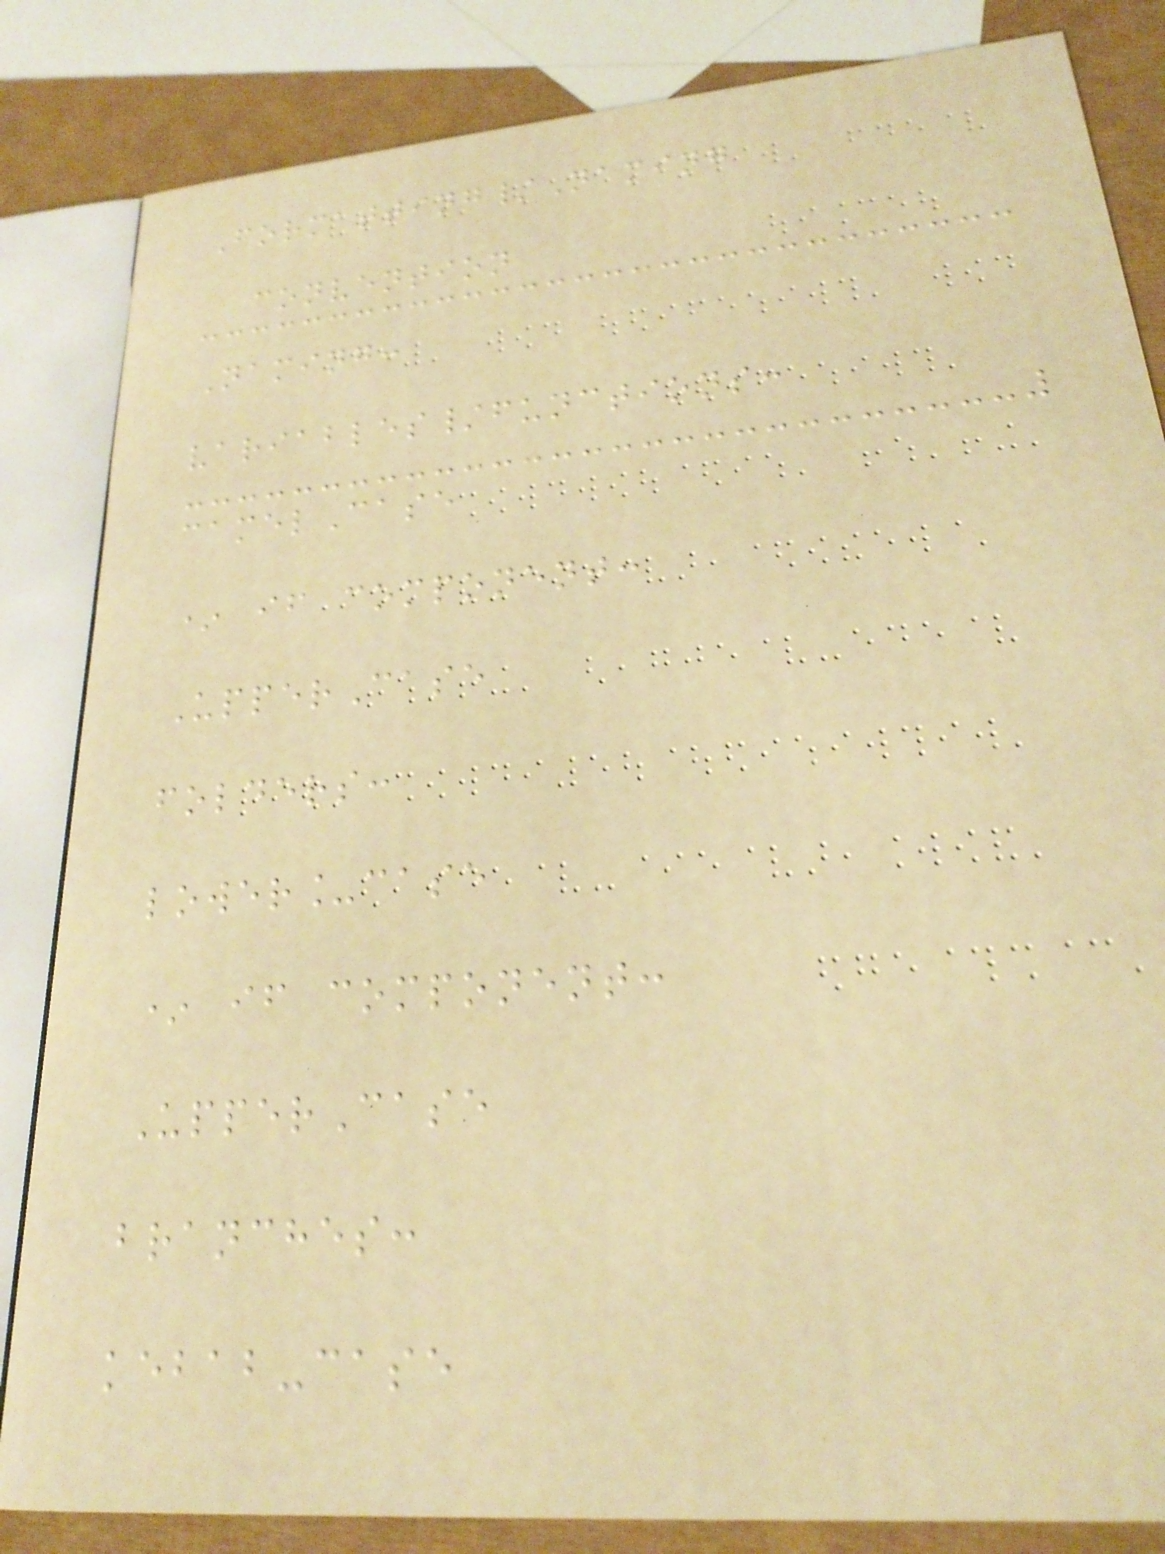Formatting/Naming
convention
Naming:
variables/functions:
camelCase
* if component:
UpperCase
folders:
lower_case
* if component:
UpperCase
branches:
kebab-case
